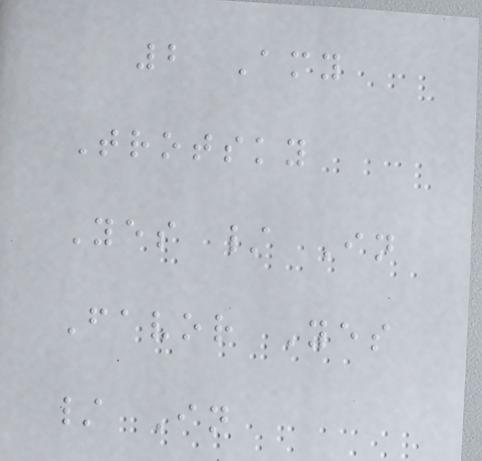2 Amy
Trotsky
Yes / In
Favor Yes
/ In
